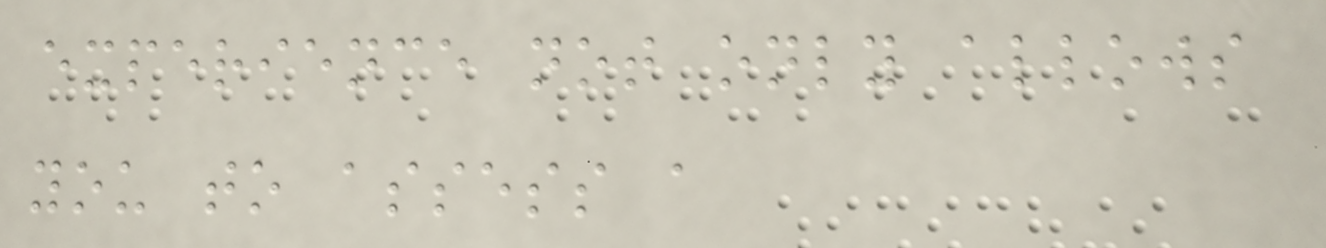experience not only allows
you to assess a
